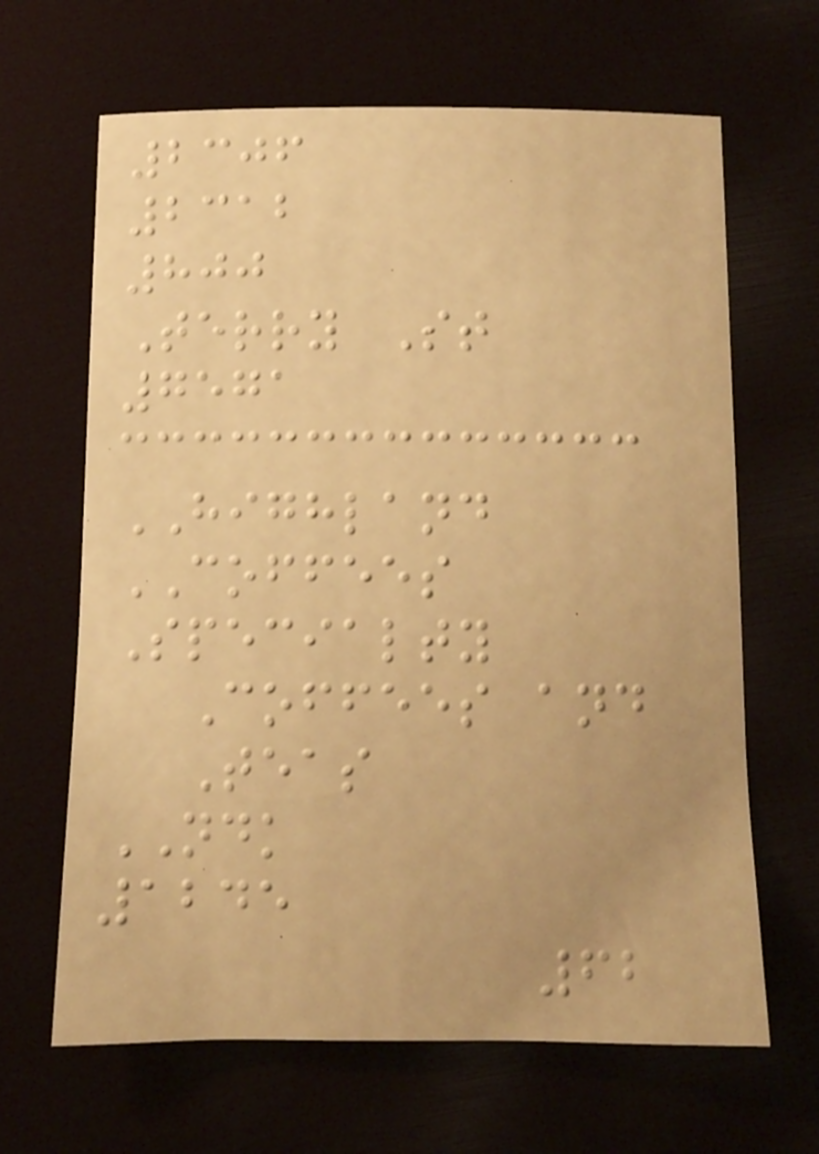2306
2312
800
Terry St
7571
HIGHLAND
COFFEES
Specialty
Coffees and
Teas
NDK
1245
62
